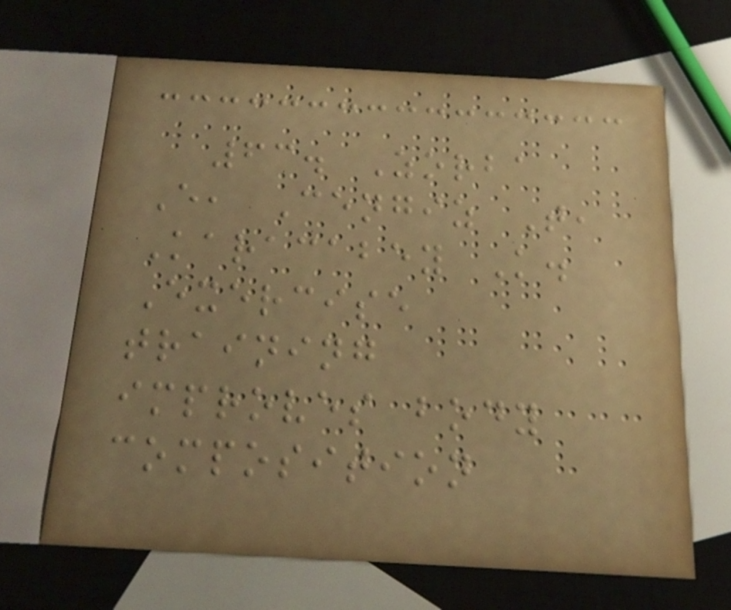63. Zorba
E, Cengiz T,
Karacabey K.
Exercise
training
improves body
composition
